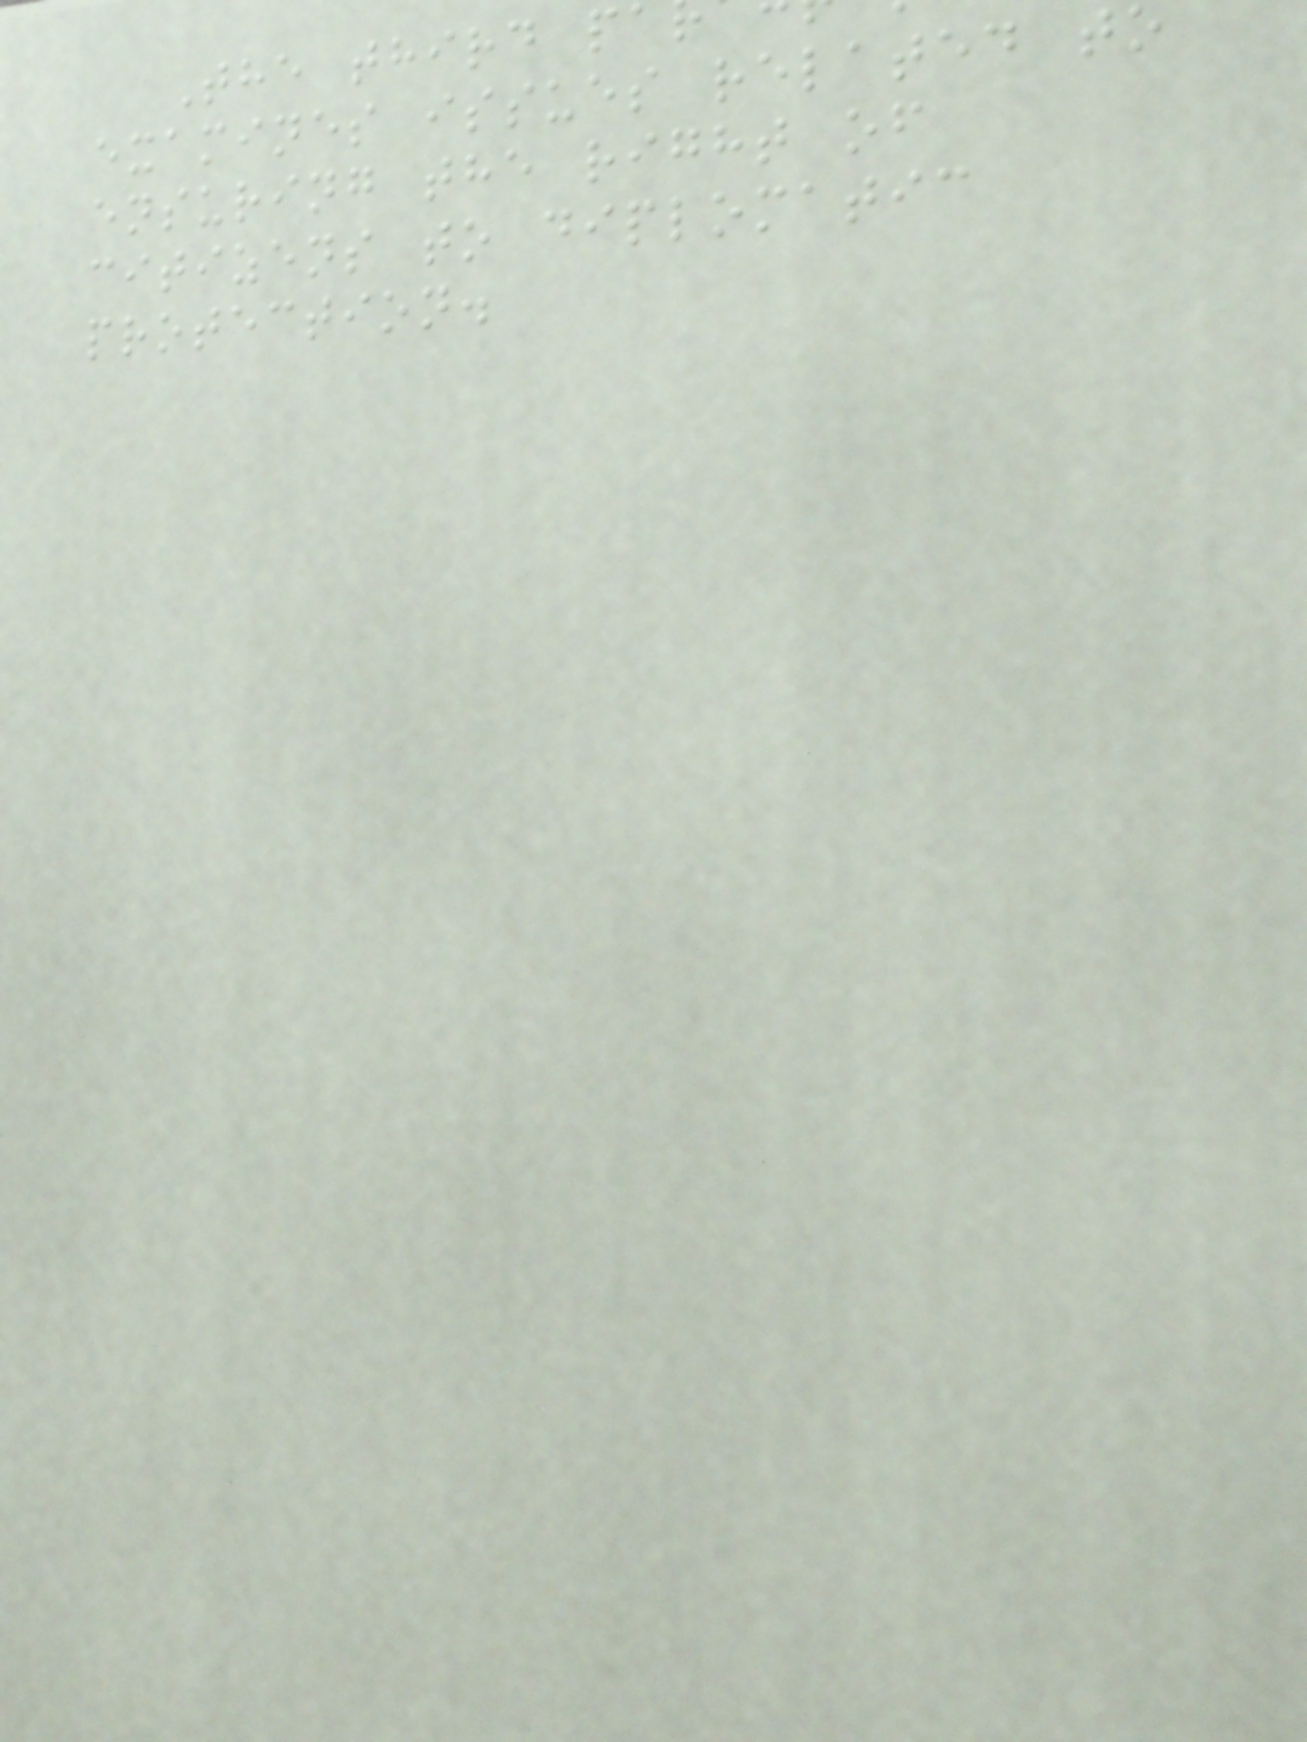The third p
examines issues related to
ensuring the right of
citizens to diplomatic
protection.
